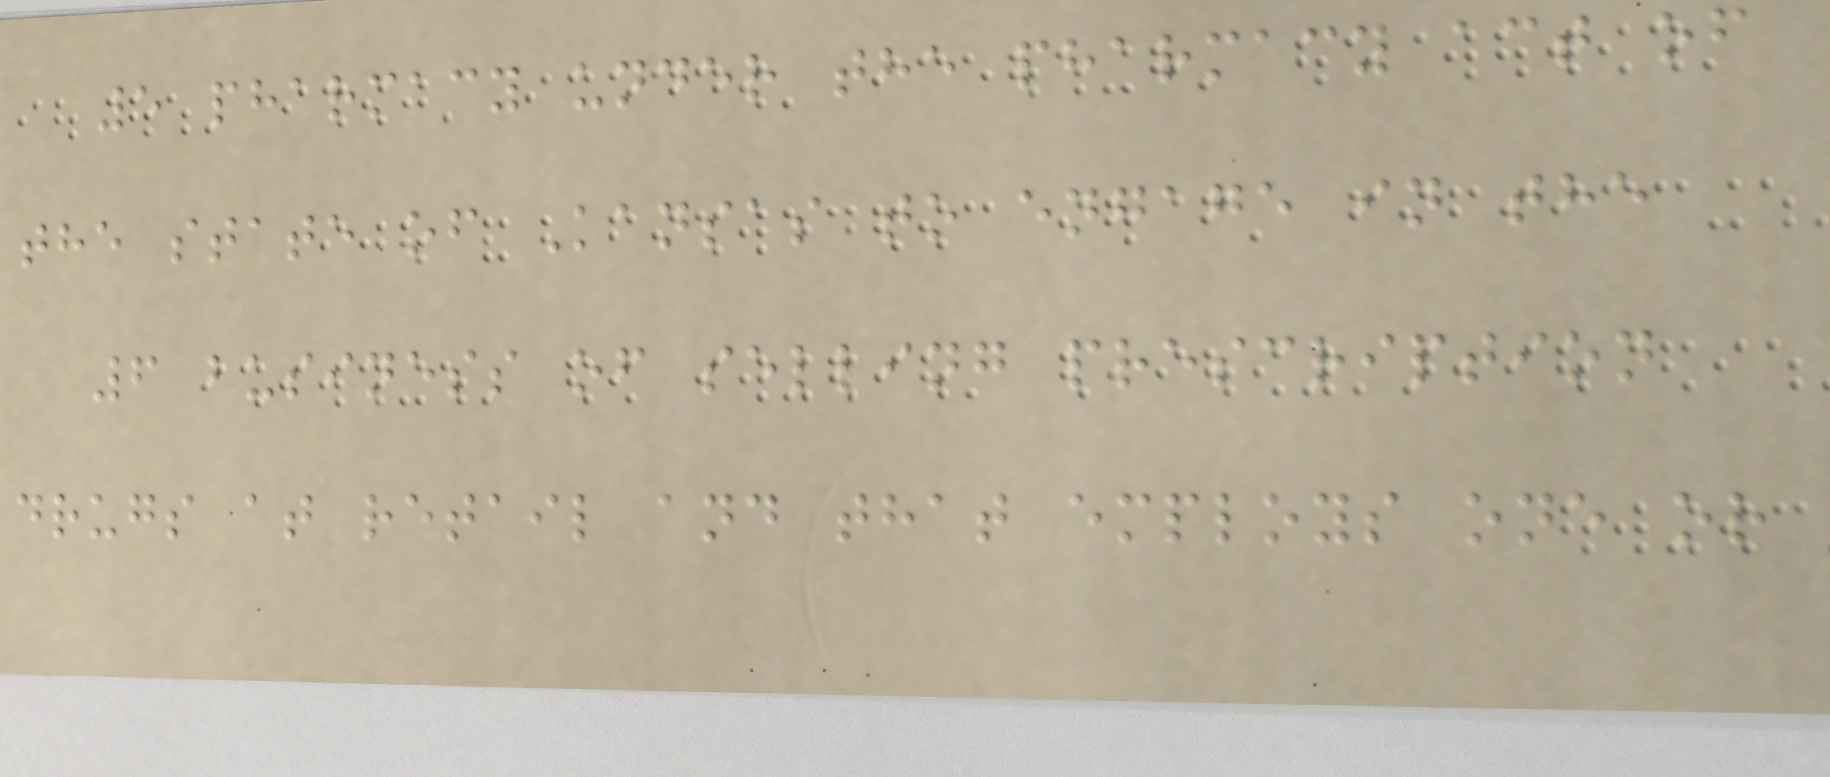5 pharmacy under the pharmacy act of
the state of Kansas to engage in the
6 business of selling prescription
drugs at retail and that employs one or
